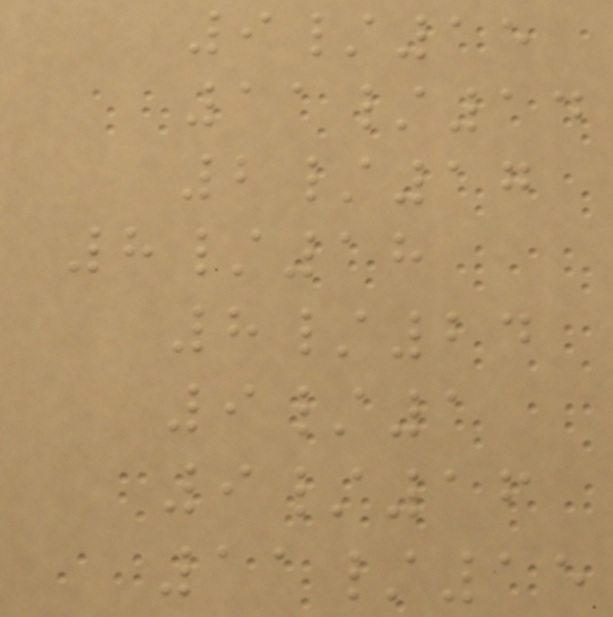9/15
11/14
2/17
8/18
8/24
9/1
9/16
11/15
